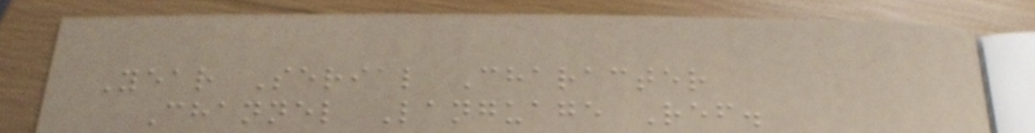Year Serial Character
Channel Language Ref.
